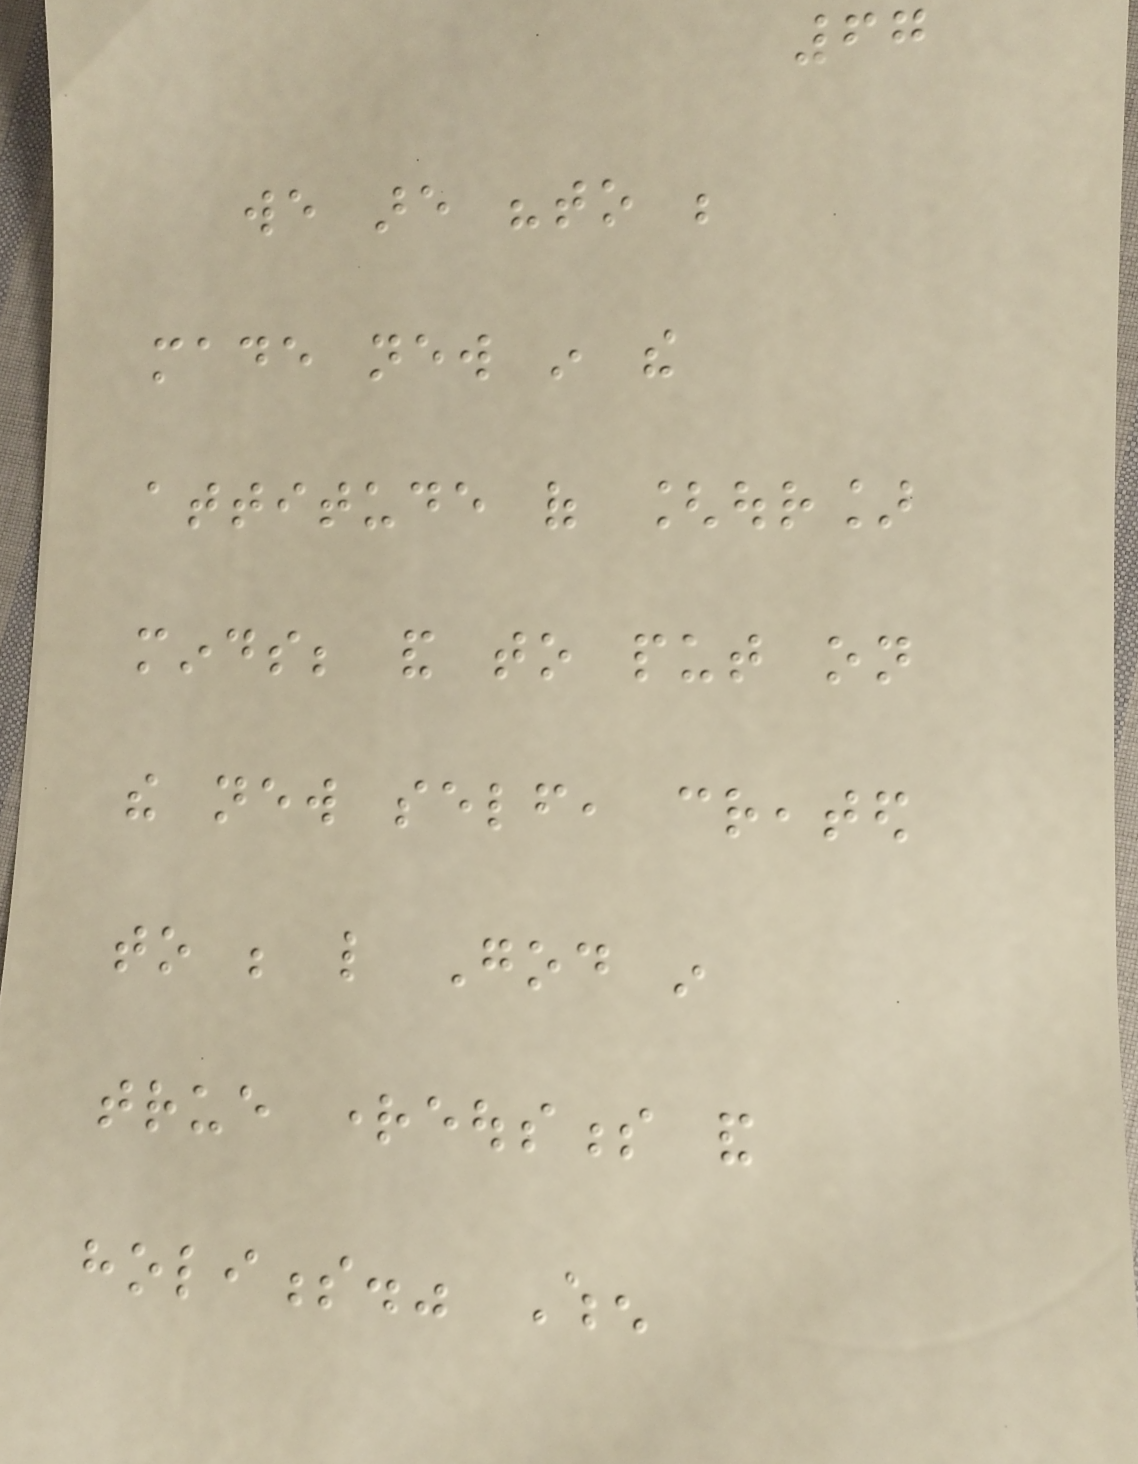67
we are "to be
made new in the
attitude of [our]
minds; and to put on
the new self, created
to be like God in
true righteousness and
holiness." When
